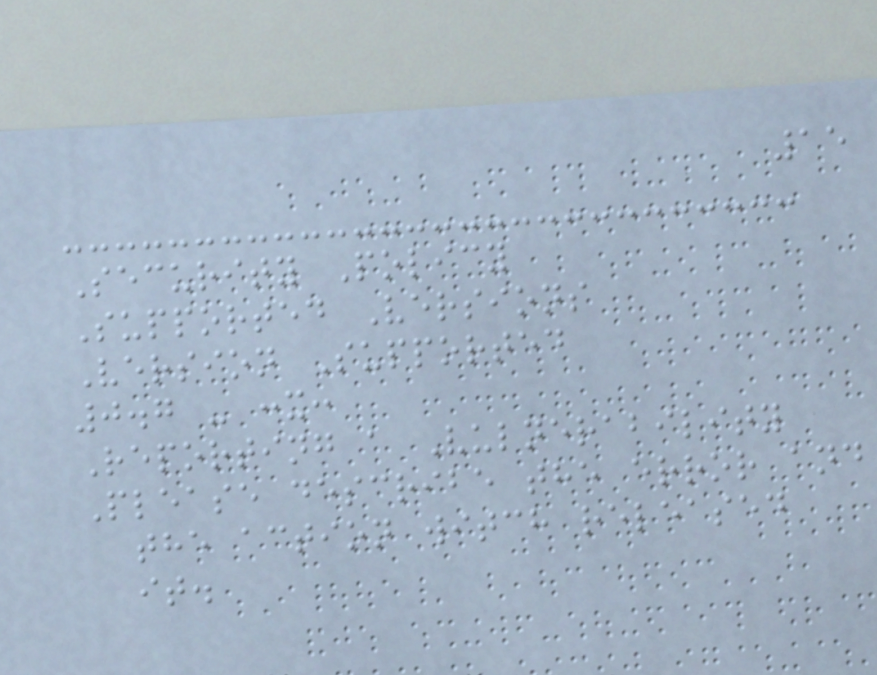15
Security Policy
Supported Versions
Version Supported
0.7 - :x:
Reporting a Vulnerability
Please describe the error and
the action witch released
it.
